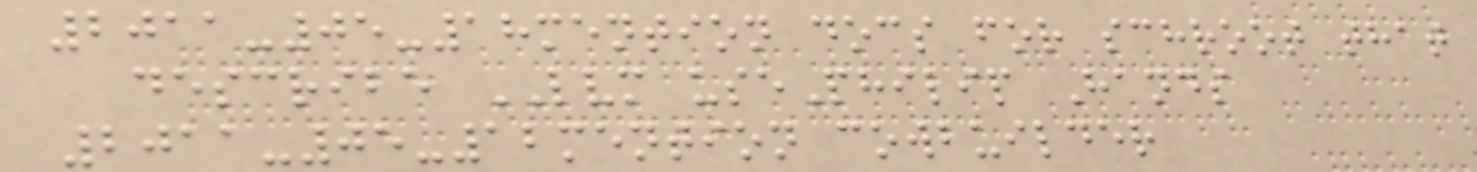2011-05-18mention docs for schroot that
describe LVM usePhilip Hands
2011-05-12mention cowbuilder
